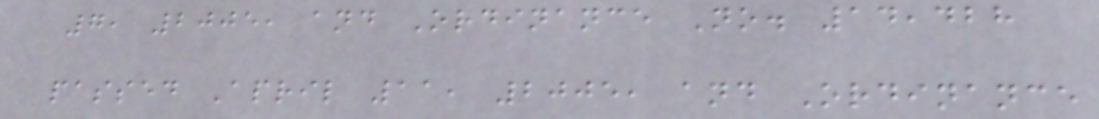7, 2005, and Ordinance No. 14,428
passed April 11, 2005, and Ordinance
